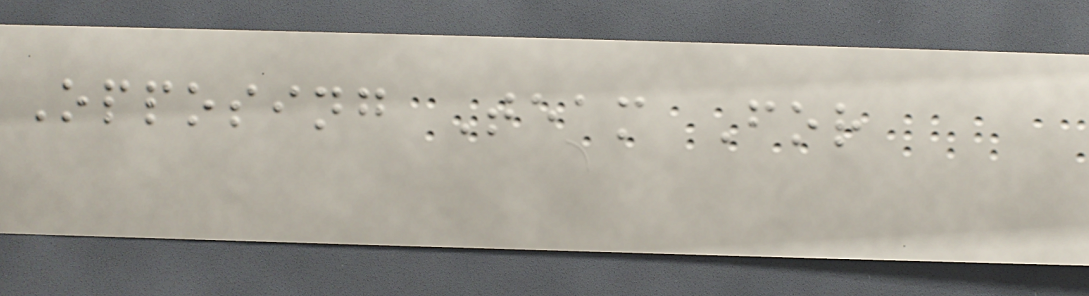Opposing Team For
